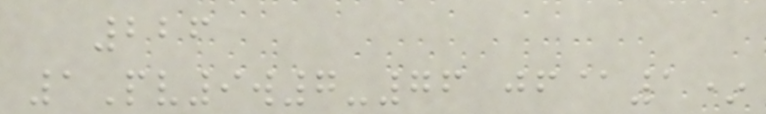226
1Pv9w7-76 jf@1*
